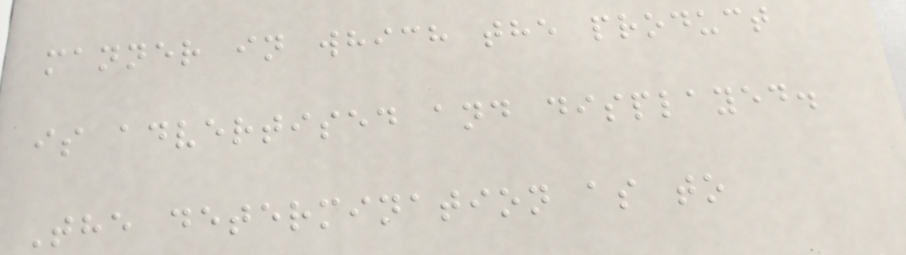manner in which the product
is advertised and displayed.
The determination as to
